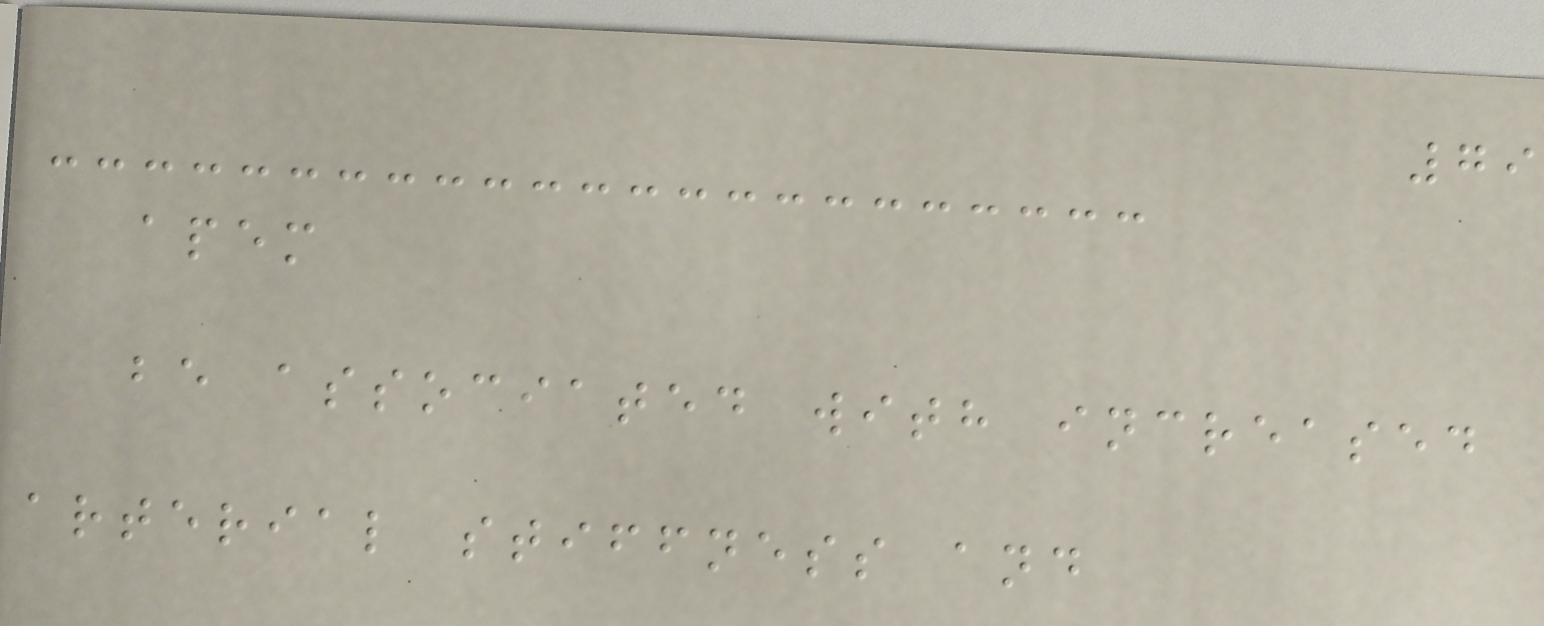79
apem
be associated with increased
arterial stiffness and
